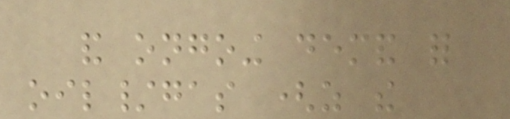and ongoing demand for
oil/gas (as the
